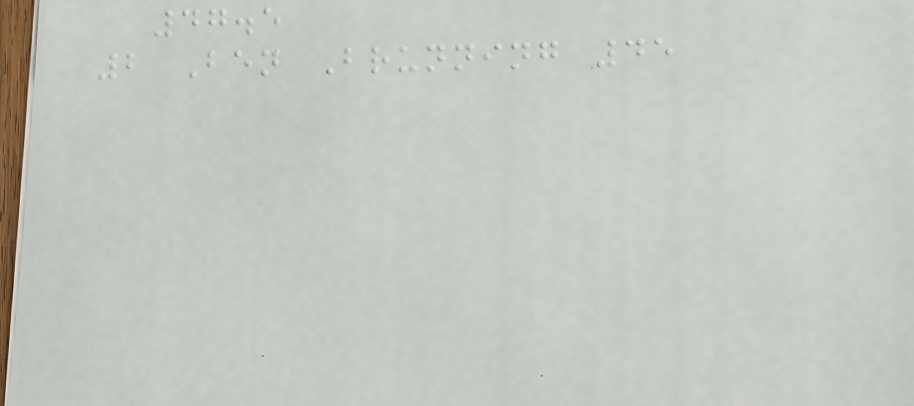47.5
2 Ben Brunning 45
